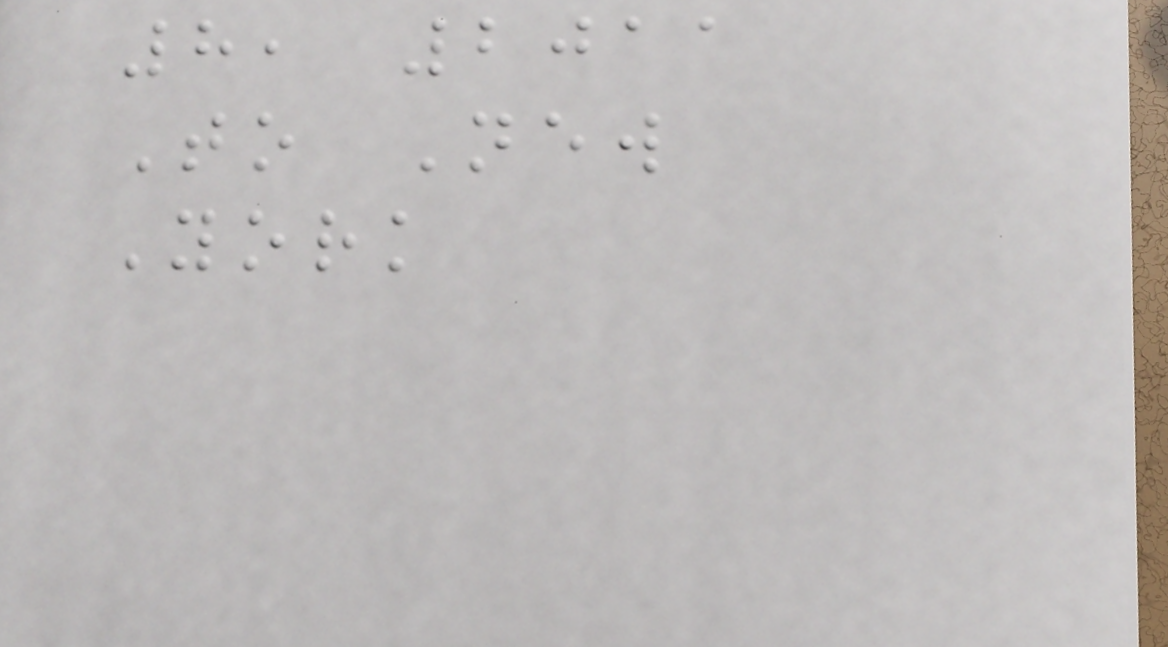8, 2011
To New
York
